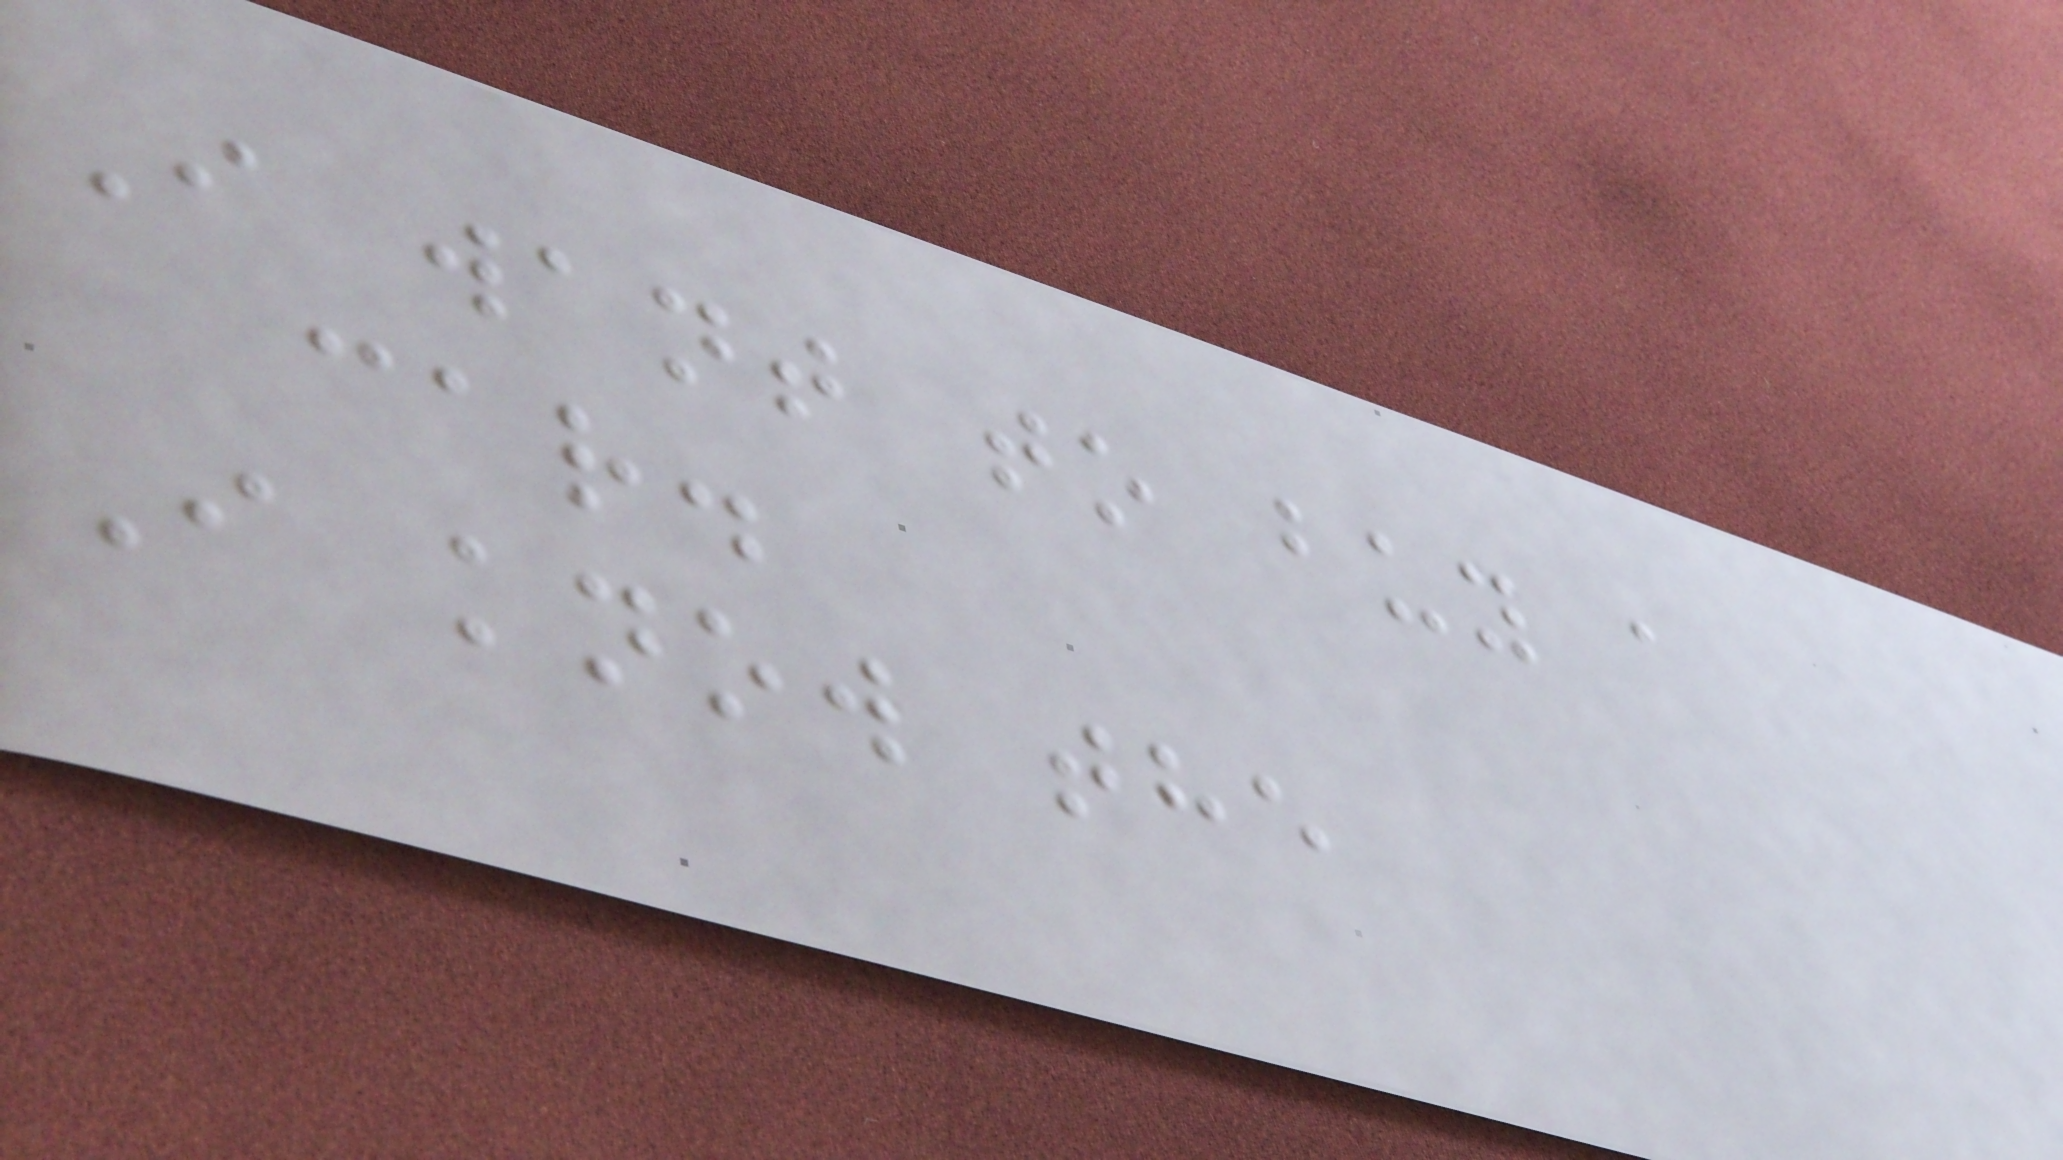I want to buy a
car.
I know the
